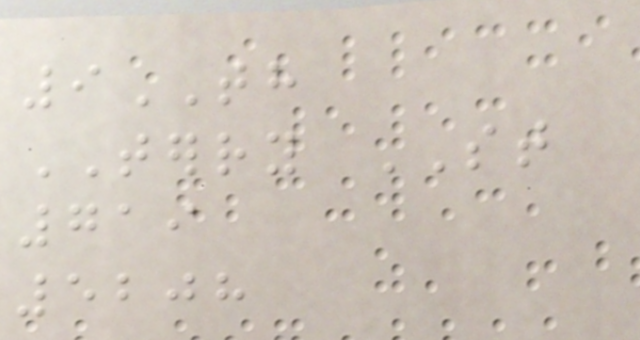9TH
TERRY ST
719
5208
